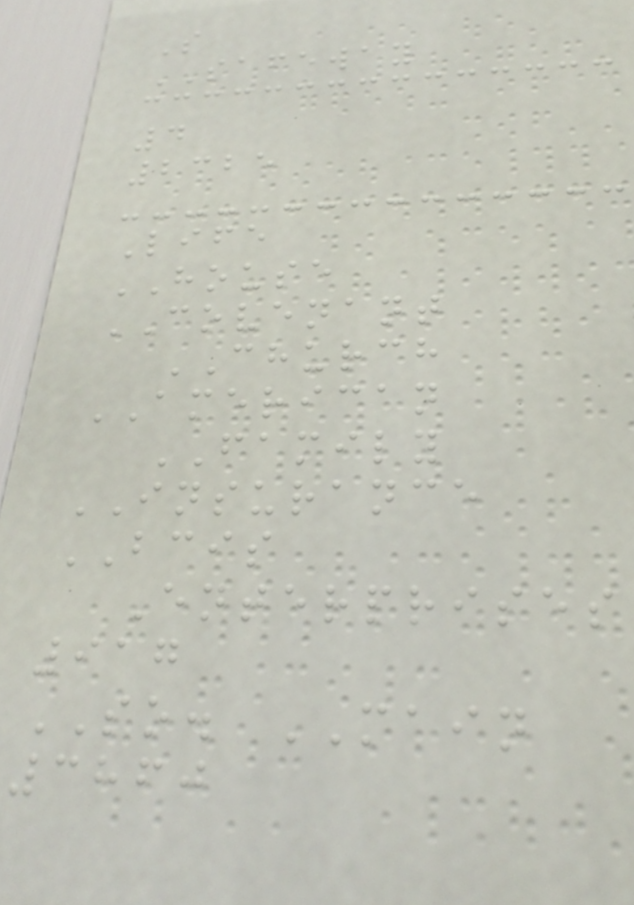S
SAFEWAY
4
2325
Life
HOUSE
COVENANT
CHURCH
AMERICAN
FAMILY
INSURANCE
BCIS
Enterprises
917
SO. MAIN
3860
